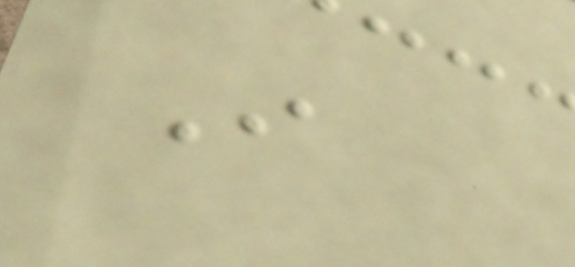I
